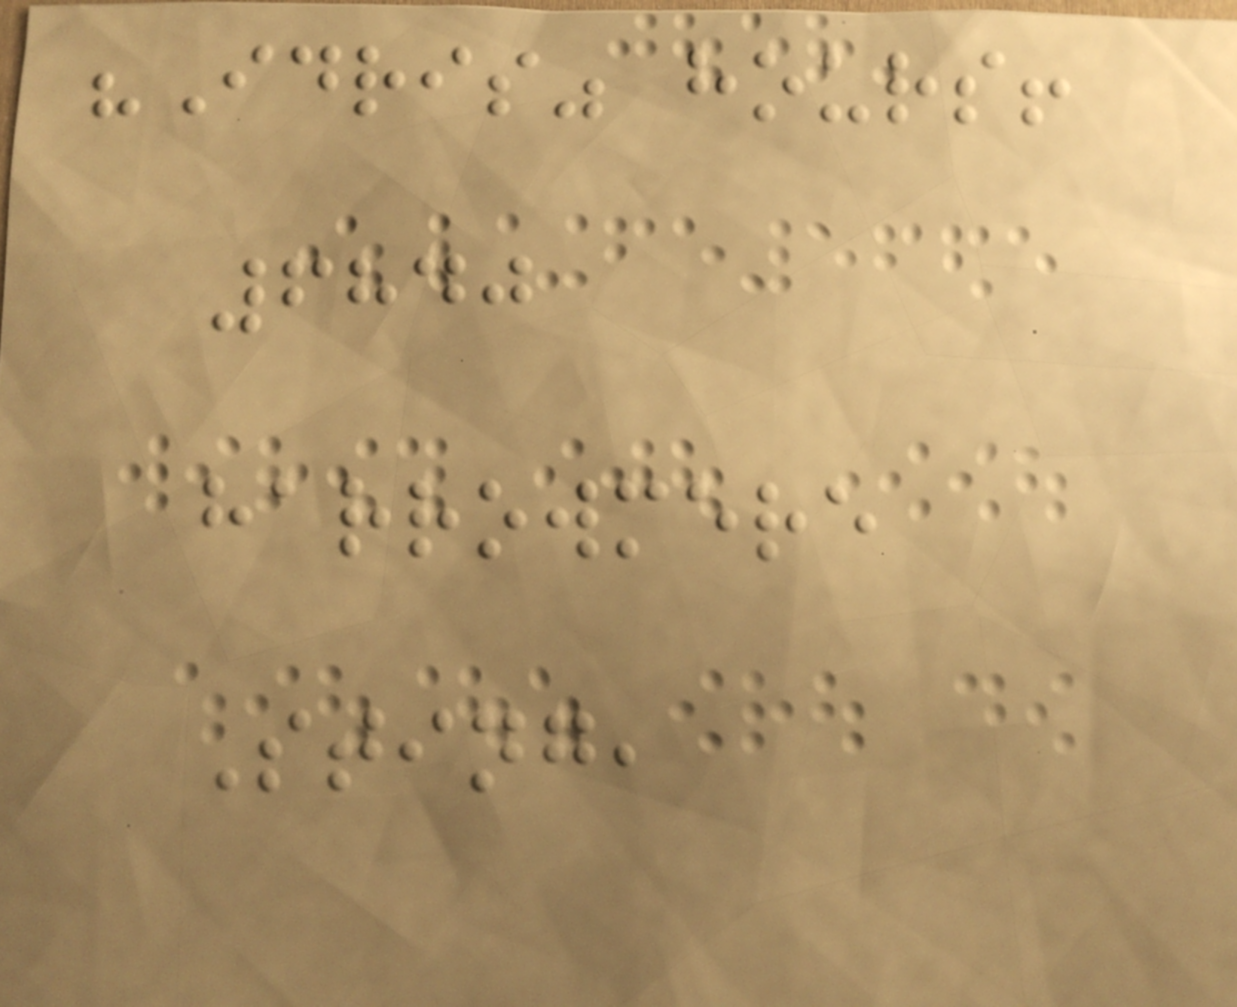"Idris" hours!
6840
harrowmere
Sting,
